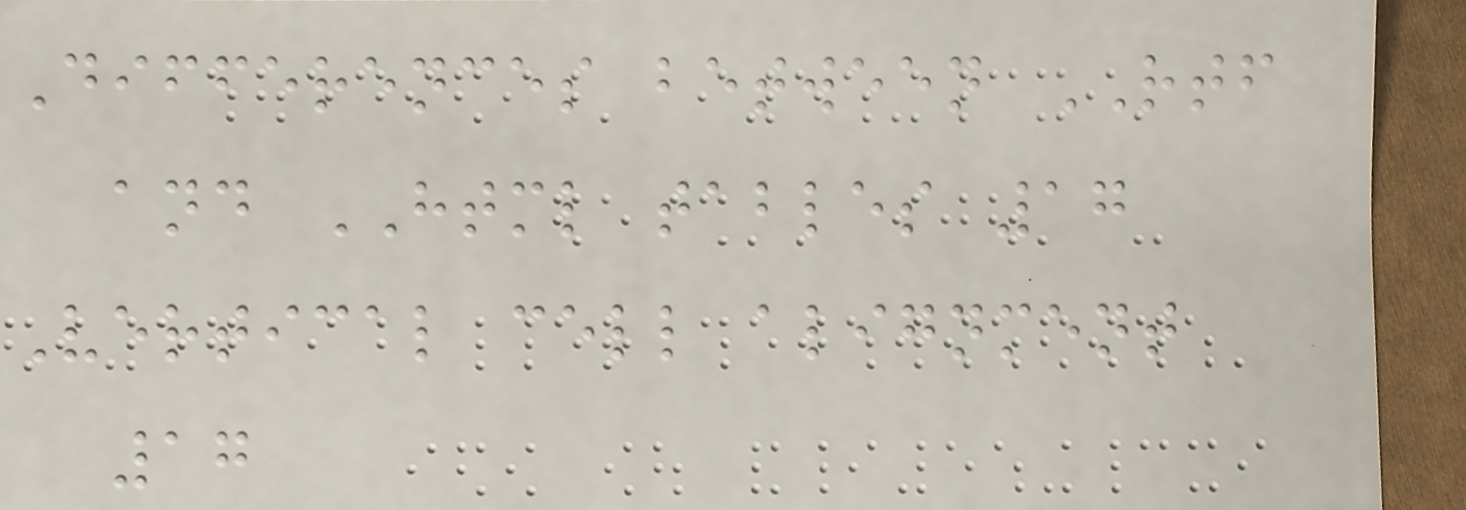Differences between RTF
and HTML tables 17
Vertical cell alignment
17
